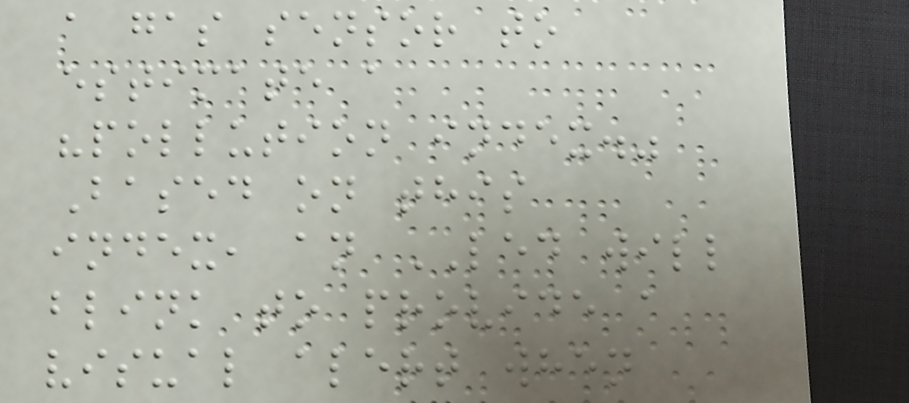a gas sensor to
estimate a
"pollution index."
Based on this
index, an LED will
blink to provide a
visual alert when
